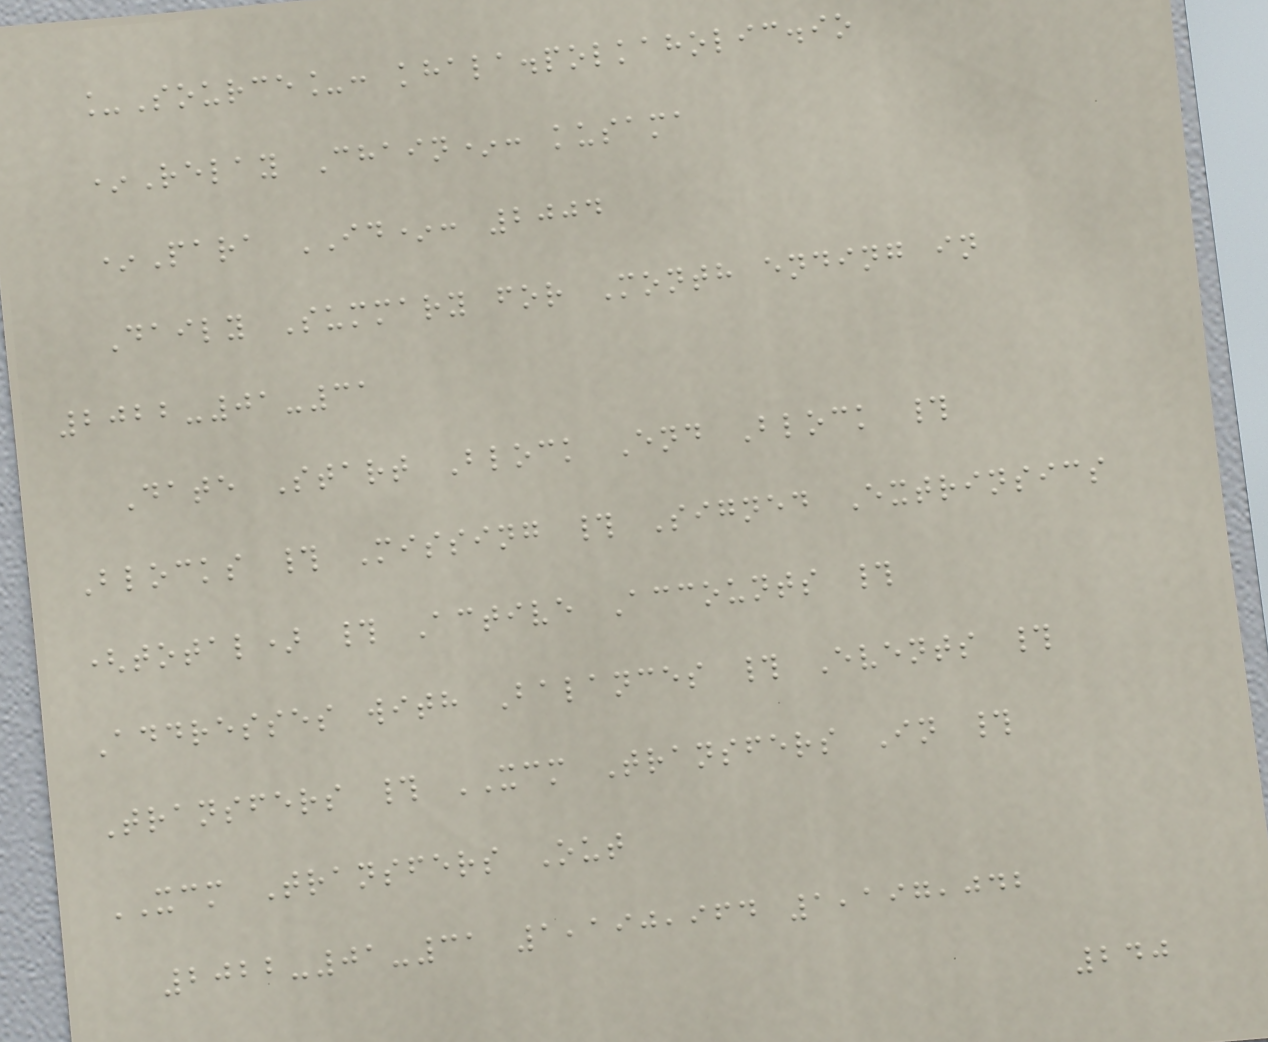_Source_: khala.polkaholic.io
*Relay Chain*: kusama
*Para ID*: 2004
Daily Summary for Month ending in
2022-01-31
Date Start Block End Block #
Blocks # Missing # Signed Extrinsics
(total) # Active Accounts #
Addresses with Balances # Events #
Transfers # XCM Transfers In #
XCM Transfers Out
2022-01-31 1,190,964 1,197,042
240
